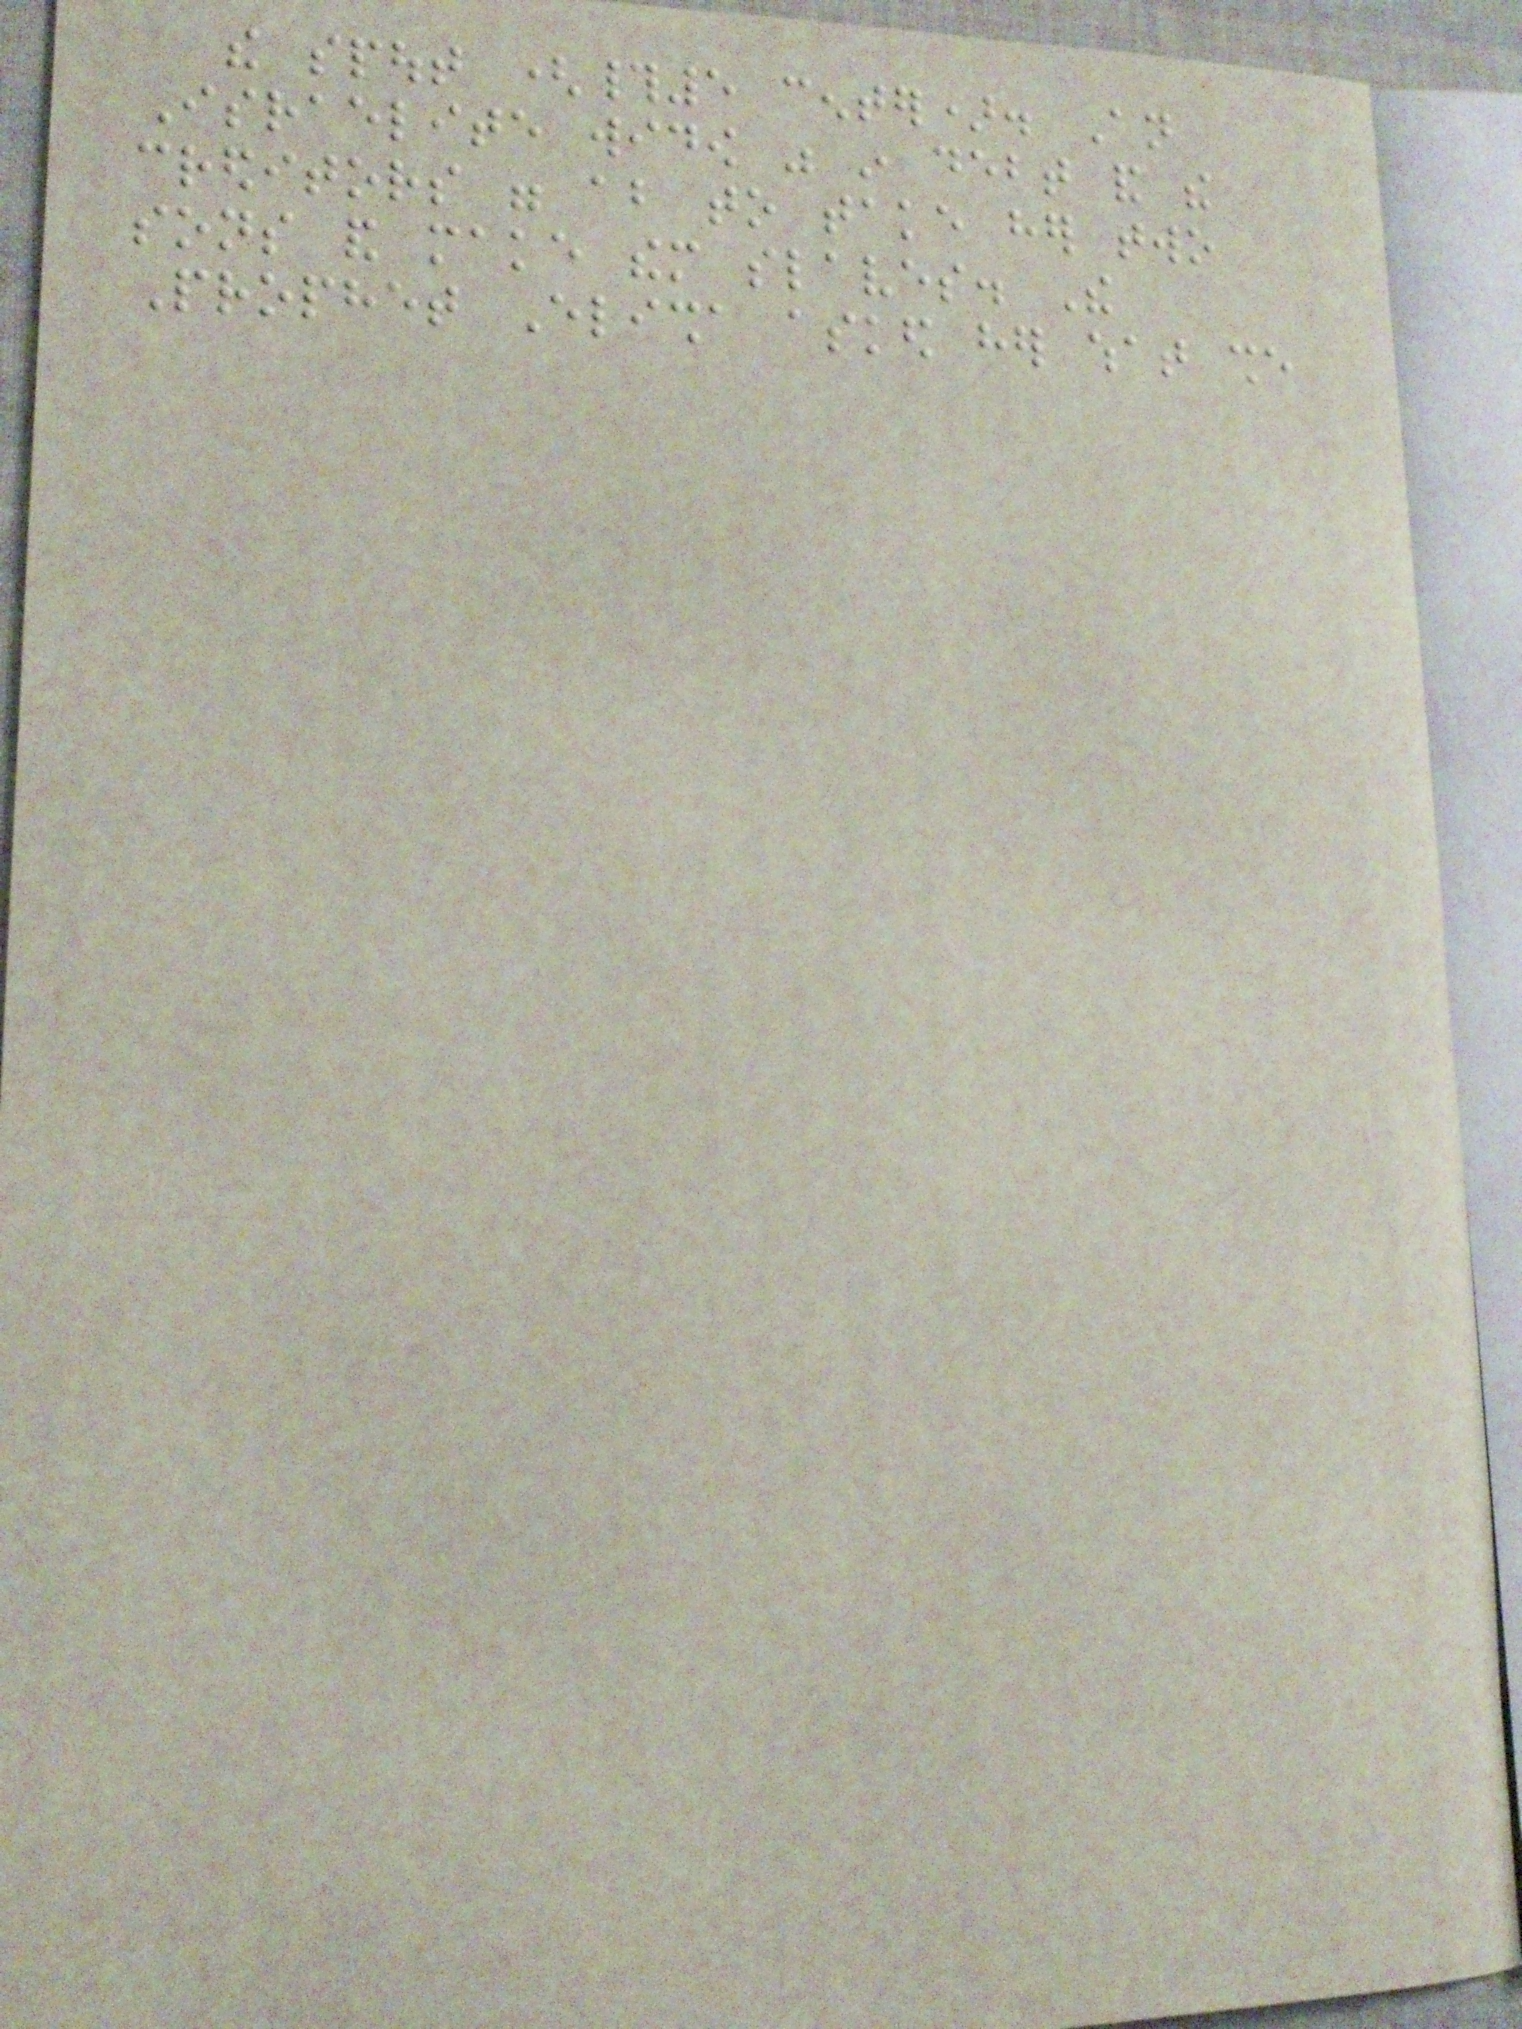the spout (#5 center). An
Israelite widow was in debt and the
creditors were about to take her two
sons and make them slaves. The
Prophet Elisha asked her what she
